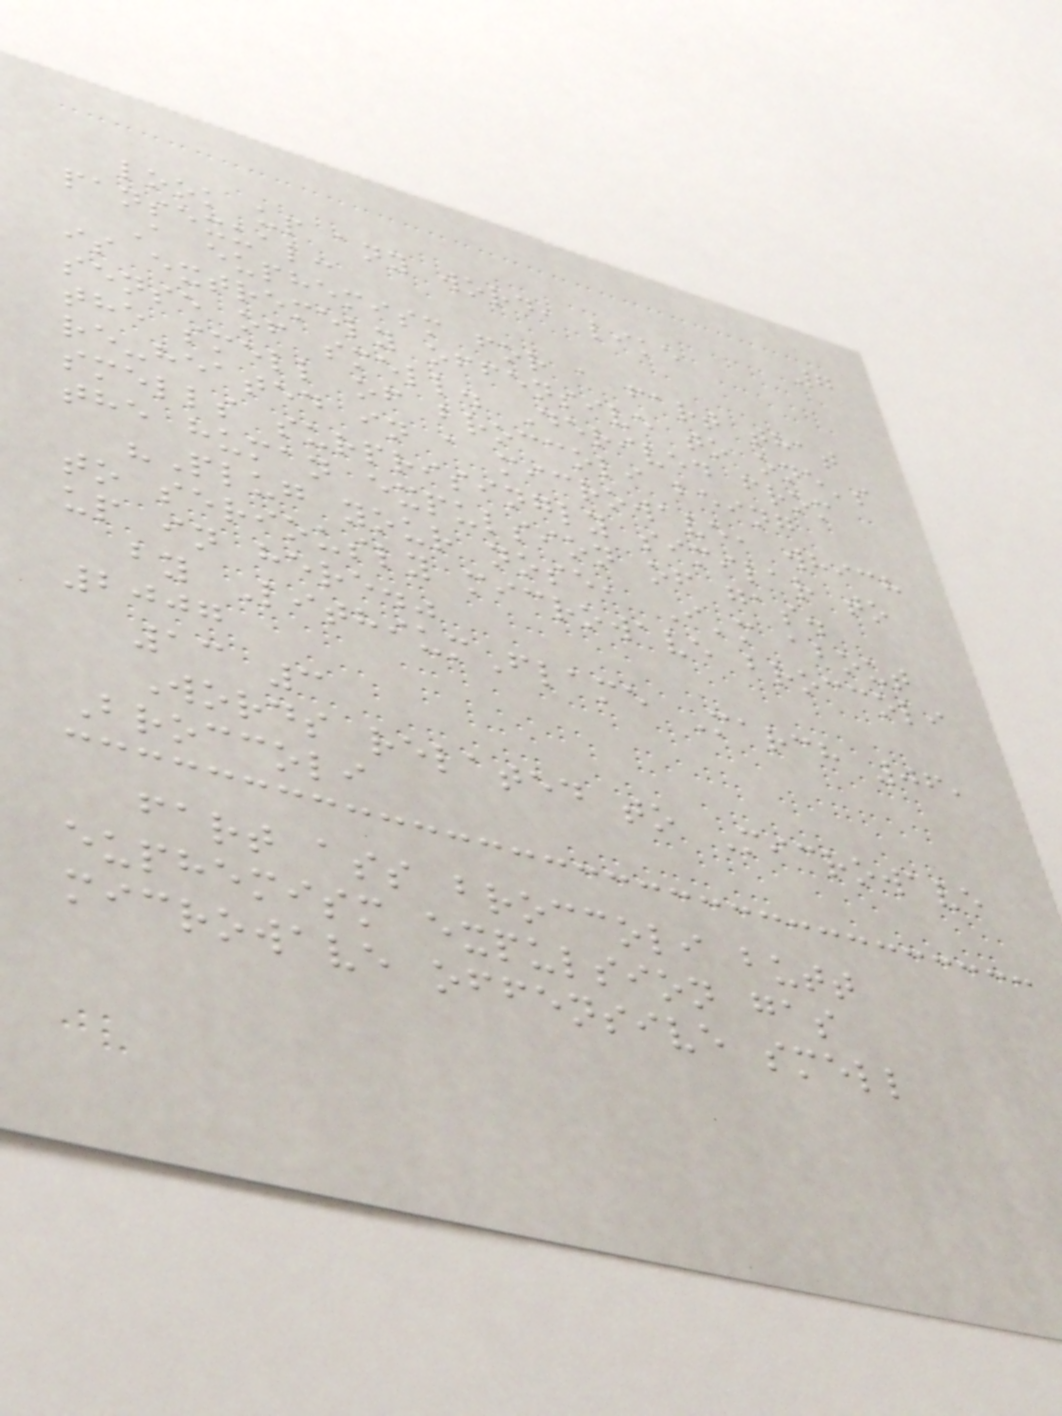7
look up any word, like
pansexual:
A euphemism for a fart that
is extremely offensive to one's
sense of smell. Derived from
the smell of broccoli being
re-heated in a microwave, which
smells surprisingly similar to
the human expulsion of gas.
"Plug your nose, I'm about
to seriously microwave broccoli
up in here."
by LithiumFlame March 06,
2007
13 3
Words related to Microwave
Broccoli
fart ass broccoli butt
euphemism expulsion gas
microwave offensive smell
